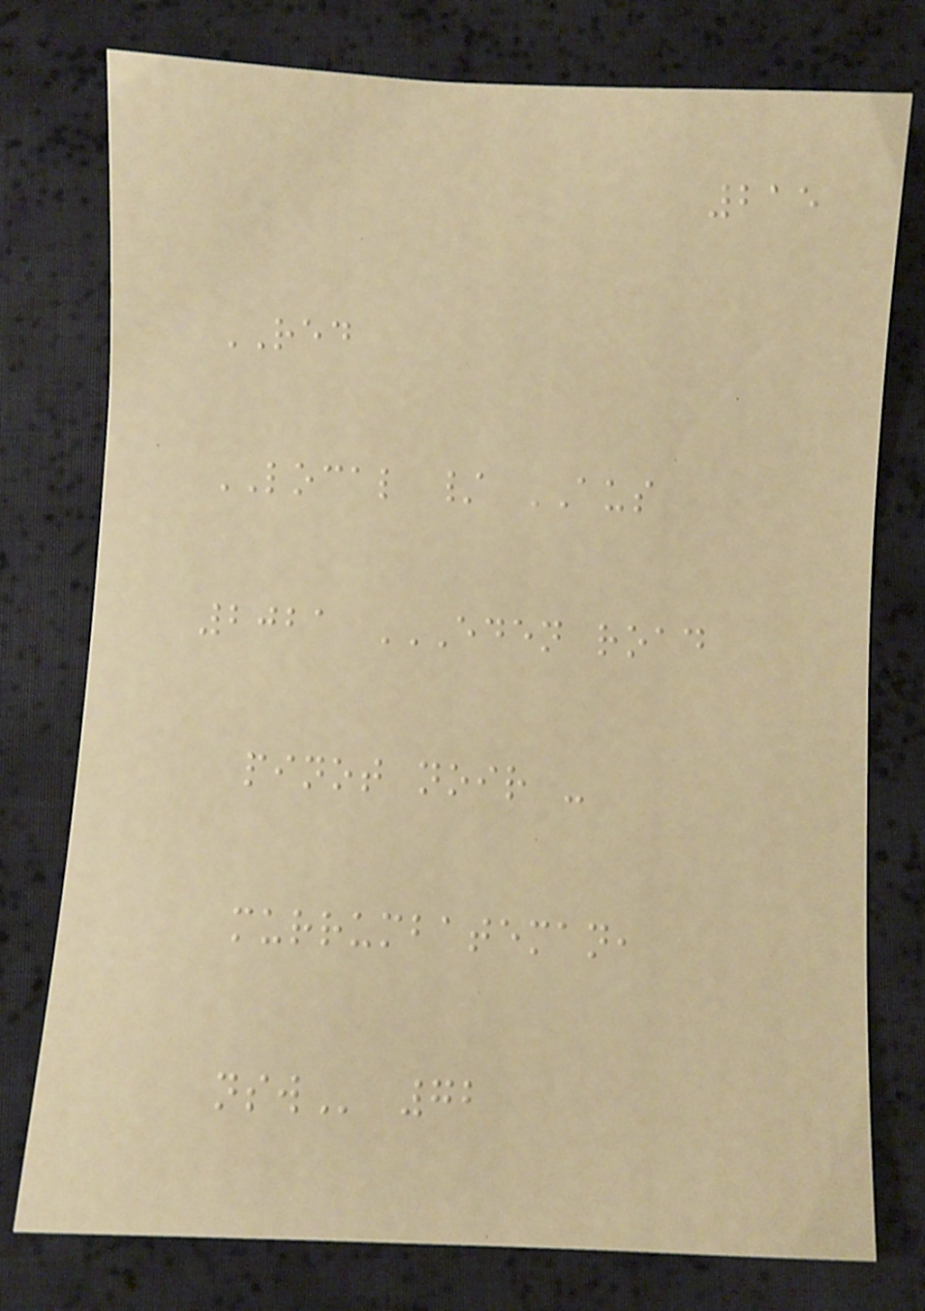215
RED
LOCAL / AUS
2021 EDEN ROAD
PINOT NOIR -
MURRUMBATEMAN,
NSW 72
